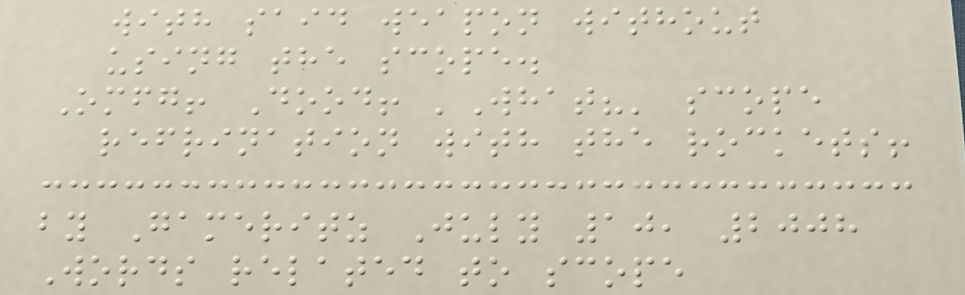with said weapon without
using the scope.
Omfg! Dood! 'What?' scope
refrination with the rockets!
by Gameritz July 10, 2008
Words related to scope
